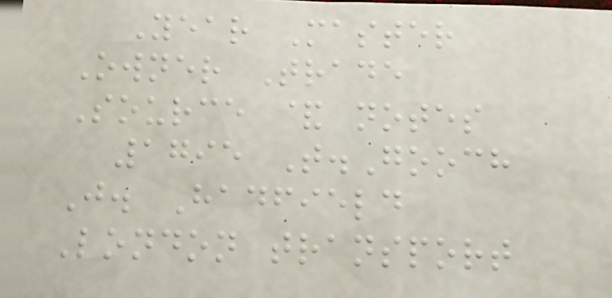Year Master
Owner Trade
Source & notes
1795 T.Gooch
J. Hadfield
London transport
